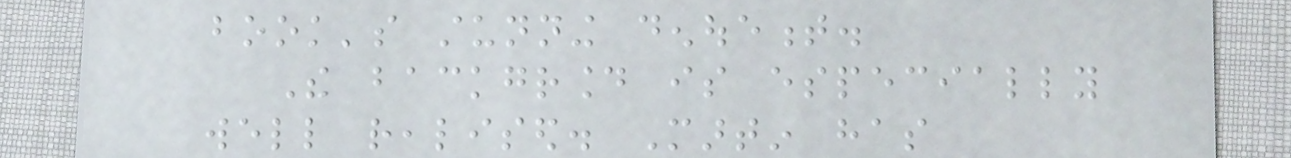book's stunning denouement.
The background is especially
well realised. Martin has
